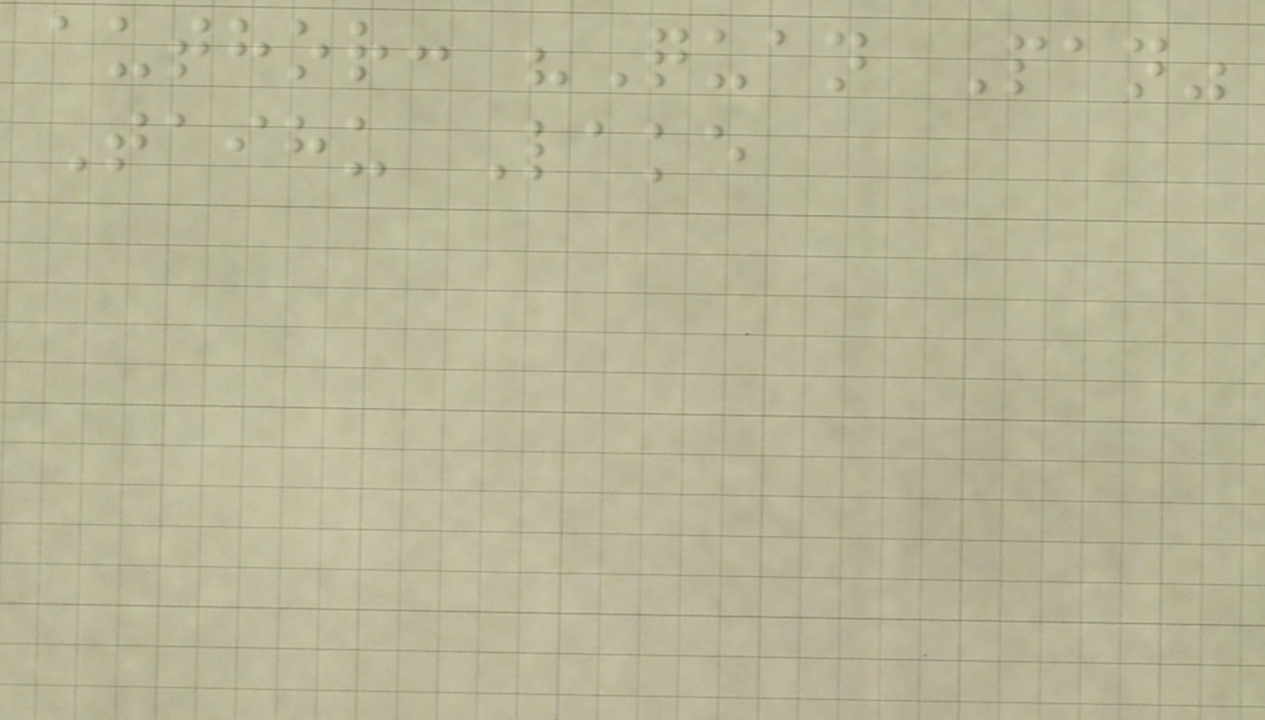author: "Quan Pan"
Taihu Lake
